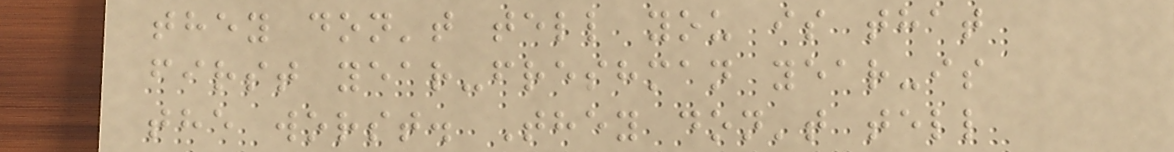they don't tell you is that
first year-freshman year-is
the worst. They don't tell
